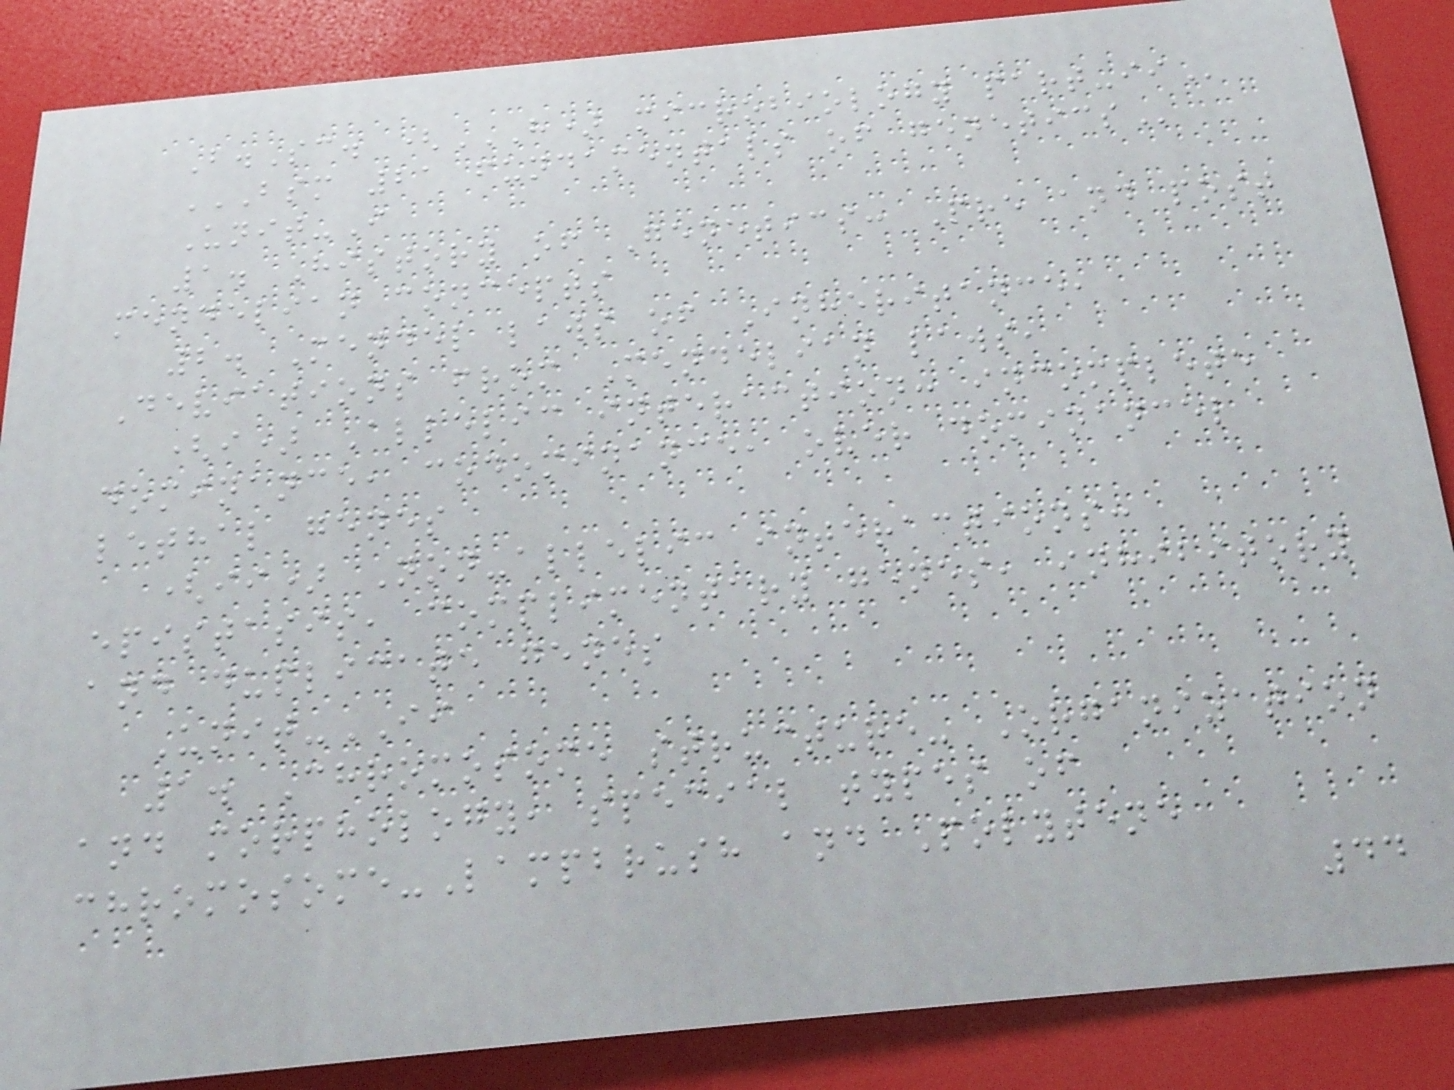B.Sc. (H) MICROBIOLOGY PART-II
BSM 21 FUNDAMENTALS OF GENETICS
Unit-I
1. History of Genetics: Pre and post
mendelian concepts
2. Mendel laws of Inheritance,
Deviations from Mendelian laws,
(i) Allelic interaction: incomplete
dominance, codominance, over dominancel
lethal genes
(ii) Non-allelic interactions:
epistasis, complimentary genes, inhibitory
and duplicate genes
Unit-II
1. Chromosome structure- Organization
and morphology, special types of
chromosome-Lampbrush and Polytene
44
